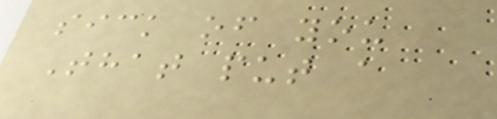sick of you
That put a
